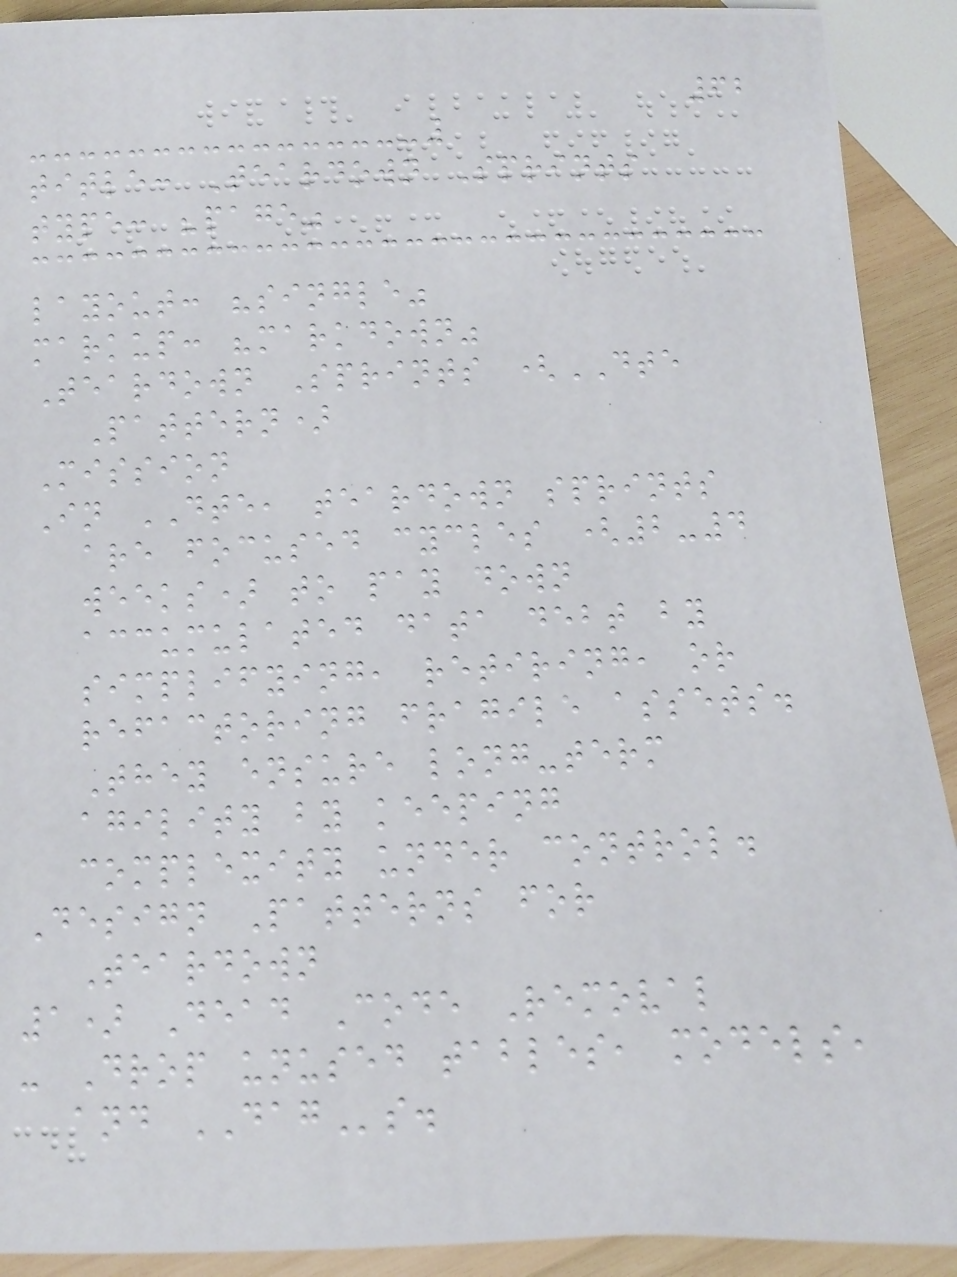62
title: Teardown Sprints
type: "page"
layout: "single"
markup: "markdown"
Teardown Sprints (DTE
Pattern)
Mission
In DTE, teardown sprints
are focused cycles (2-4
weeks) to pay down
accumulated data debt by
simplifying, retiring, or
refactoring fragile assets.
They ensure long-term
agility by keeping
complexity under control.
Design Patterns for
Teardown
1) Dead Code Removal
- Drop unused tables, models,
and DAGs.
